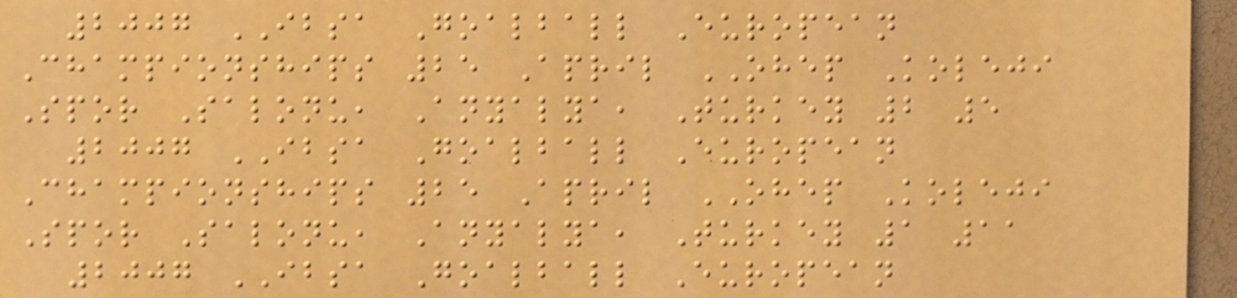2007 IBSA Goalball European
Championships 25 April OHEP Koleji
Spor Salonu, Anyalya, Turkey 2 5
2007 IBSA Goalball European
Championships 25 April OHEP Koleji
Spor Salonu, Anyalya, Turkey 1 11
2007 IBSA Goalball European
